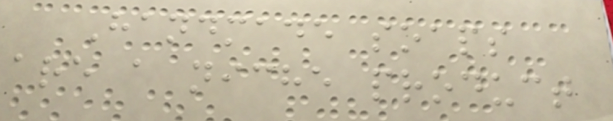Handmade soaps
are a niche product
